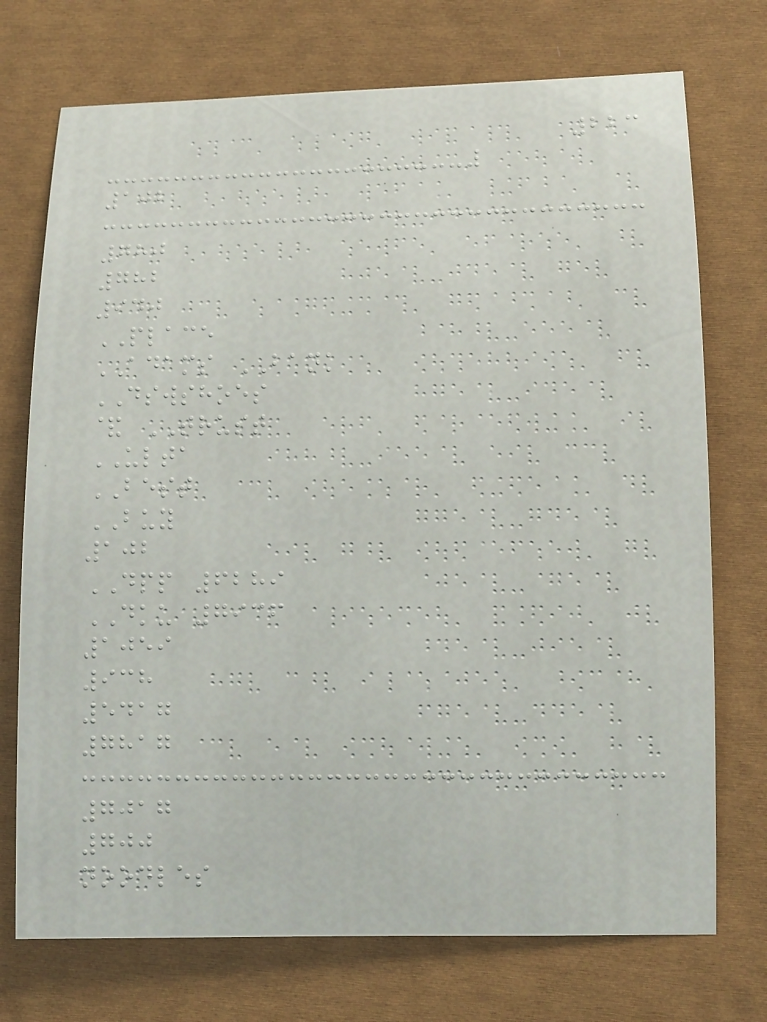223
102
780
782
940
PLACE
ADAMS BANK
DSWSHOES
& TRUST
ULTA
BEST
BUY
102
DPP 6289
DKU 7936
1059
938
5417
7817
7017
700
noodles
